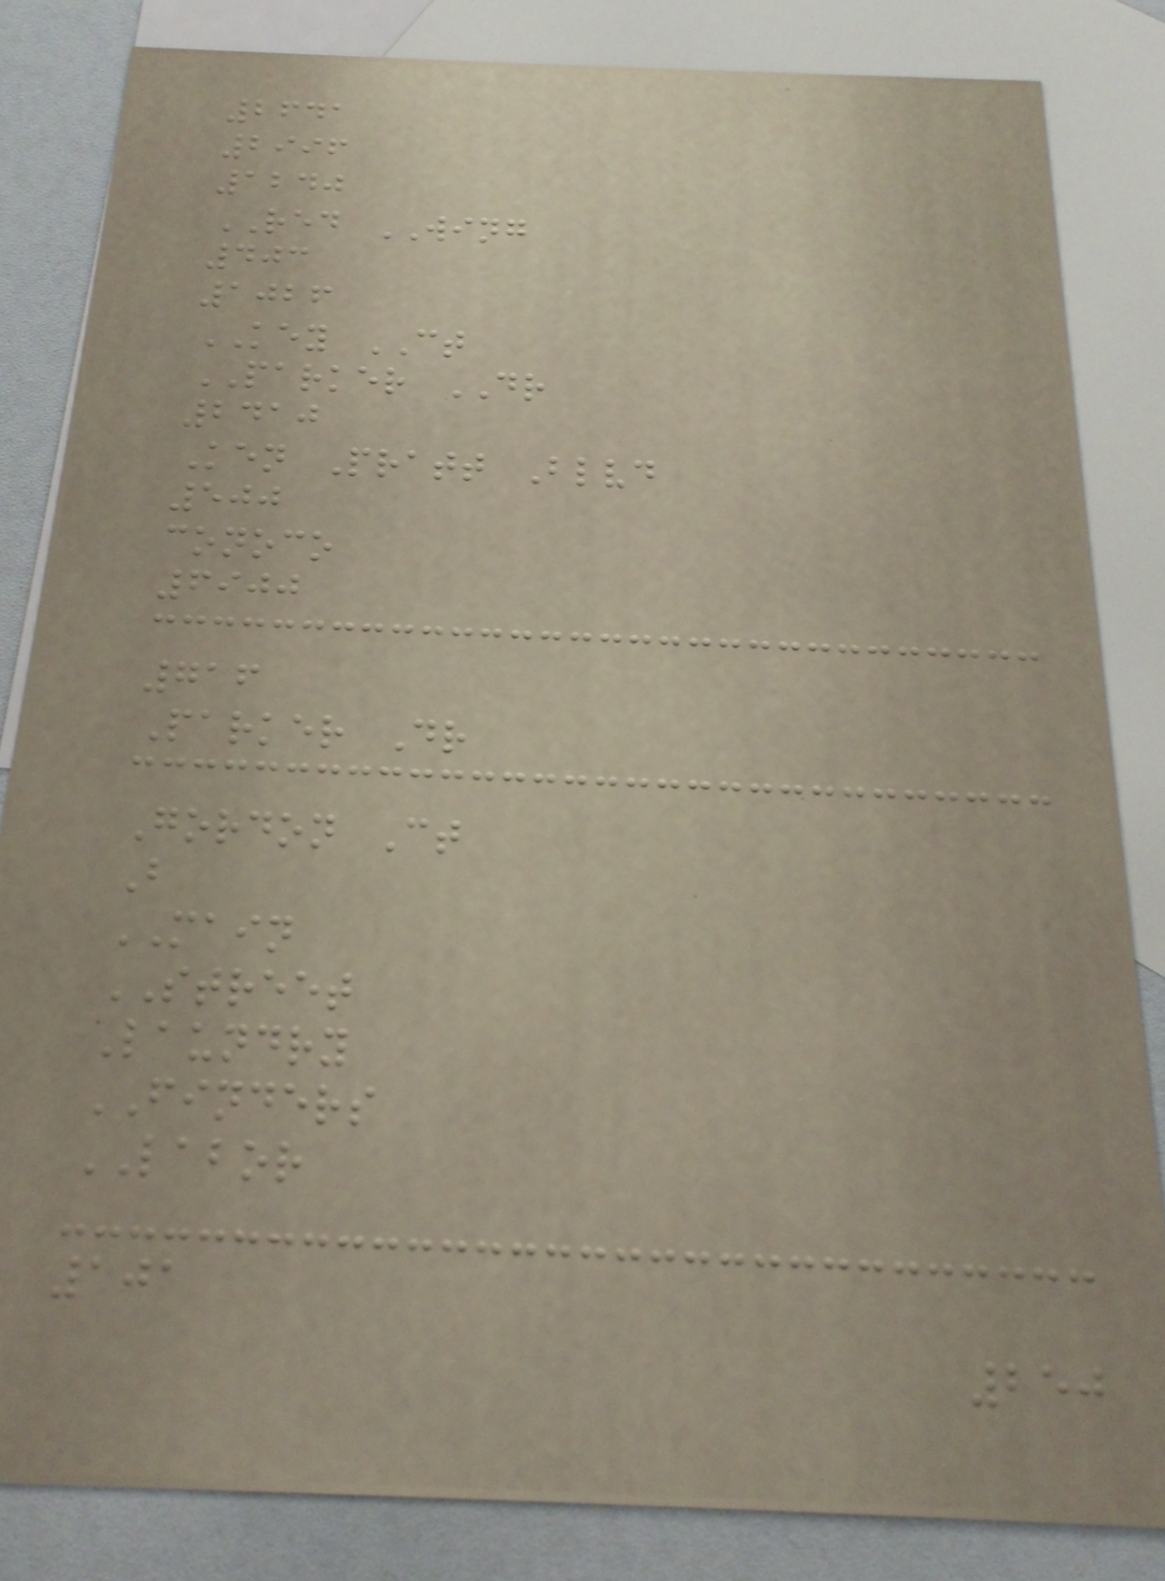2641
2996
1240
RED WING
403
1026
KEY CT
PARKER DR
2410
Ken Pratt Blvd
500
conoco
6900
716
Parker Dr
Gordon Ct
B
MAIN
STREET
Laundry
FINDERS
LABOR
101
250
